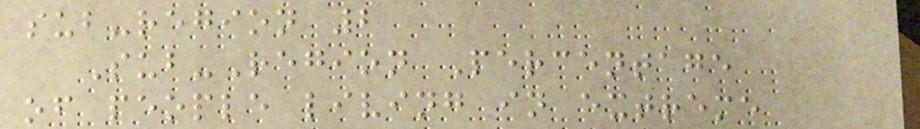sub-region 2
Sub-Region Percentage
of people living in extreme
